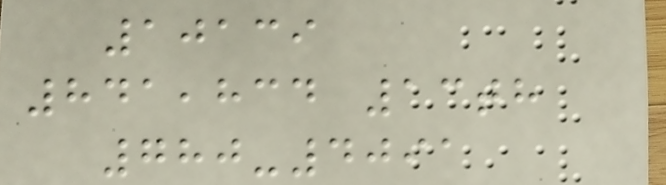10139
841,834 13th
780-4091
